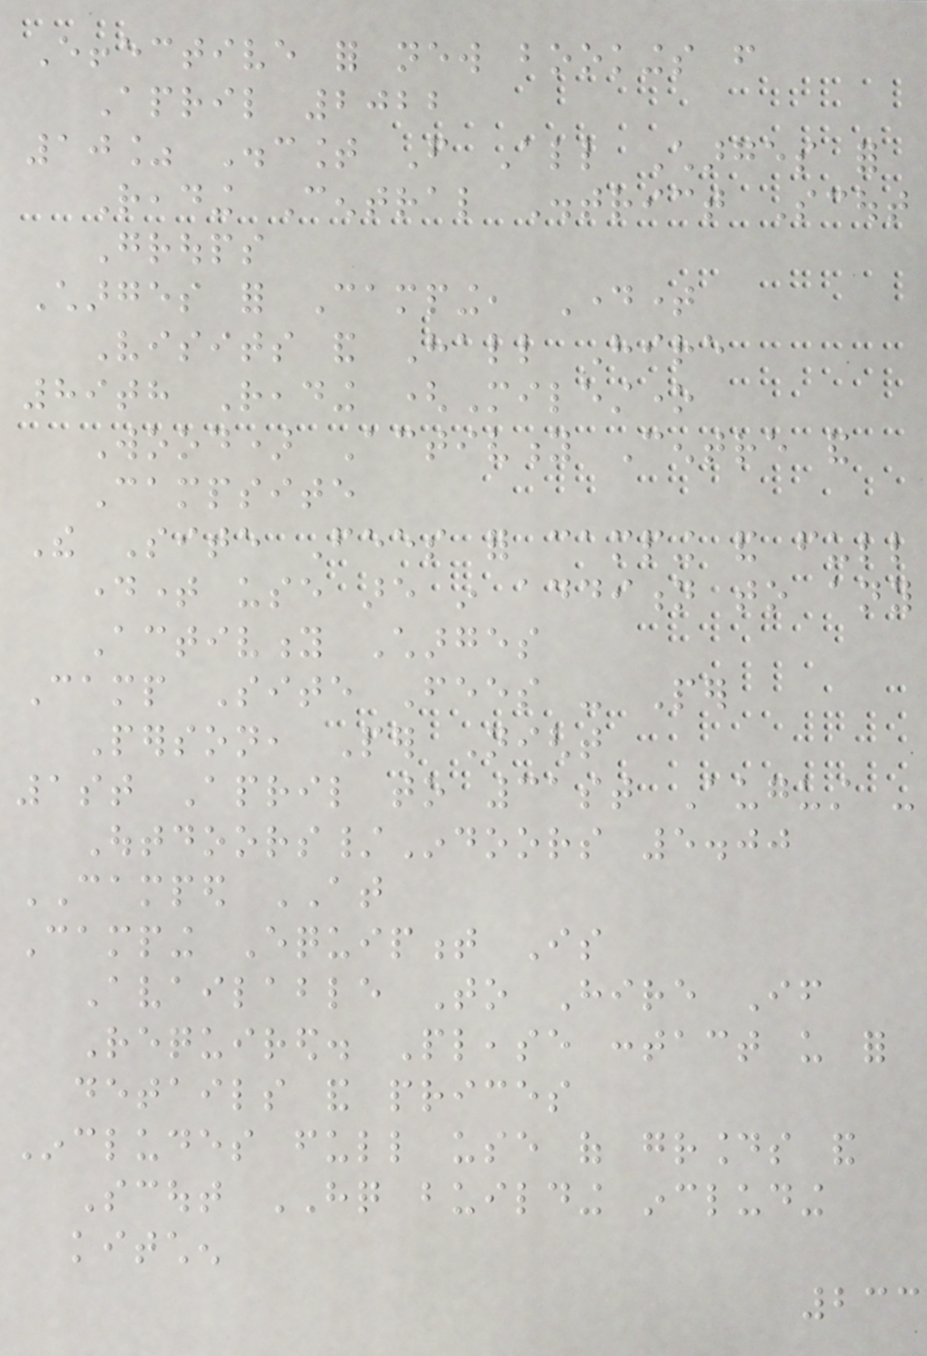Effective for new bookings from
April 2022
10% Discount From All Charges for
Reading Central District Scout
Groups
Charges for Camping, Daytime
Visits and Hall Hire
89th Reading (Milestone
Wood) Activity Centre and
Campsite
The Site Fees for camping and full
daytime use are in addition to any
Activity Charges
Camp Site Fees - Per
Person, Per Night
1st April to 31st August -
Outdoors/Indoors 5.00
CAMPED AT
Camping Equipment Is
Available To Hire If
Required. Please contact us for
details and prices
Includes full use of grounds and
Scout HQ building including
kitchen
233
